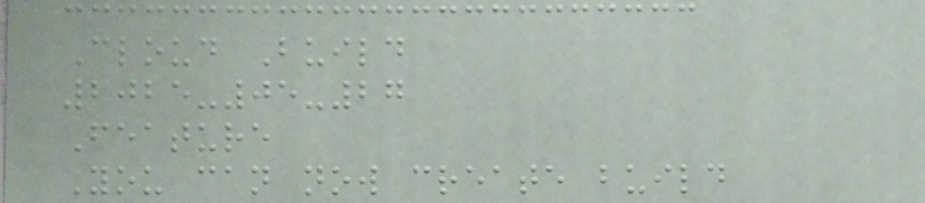Cloud Build
2025-05-27
Feature
You can now create build
